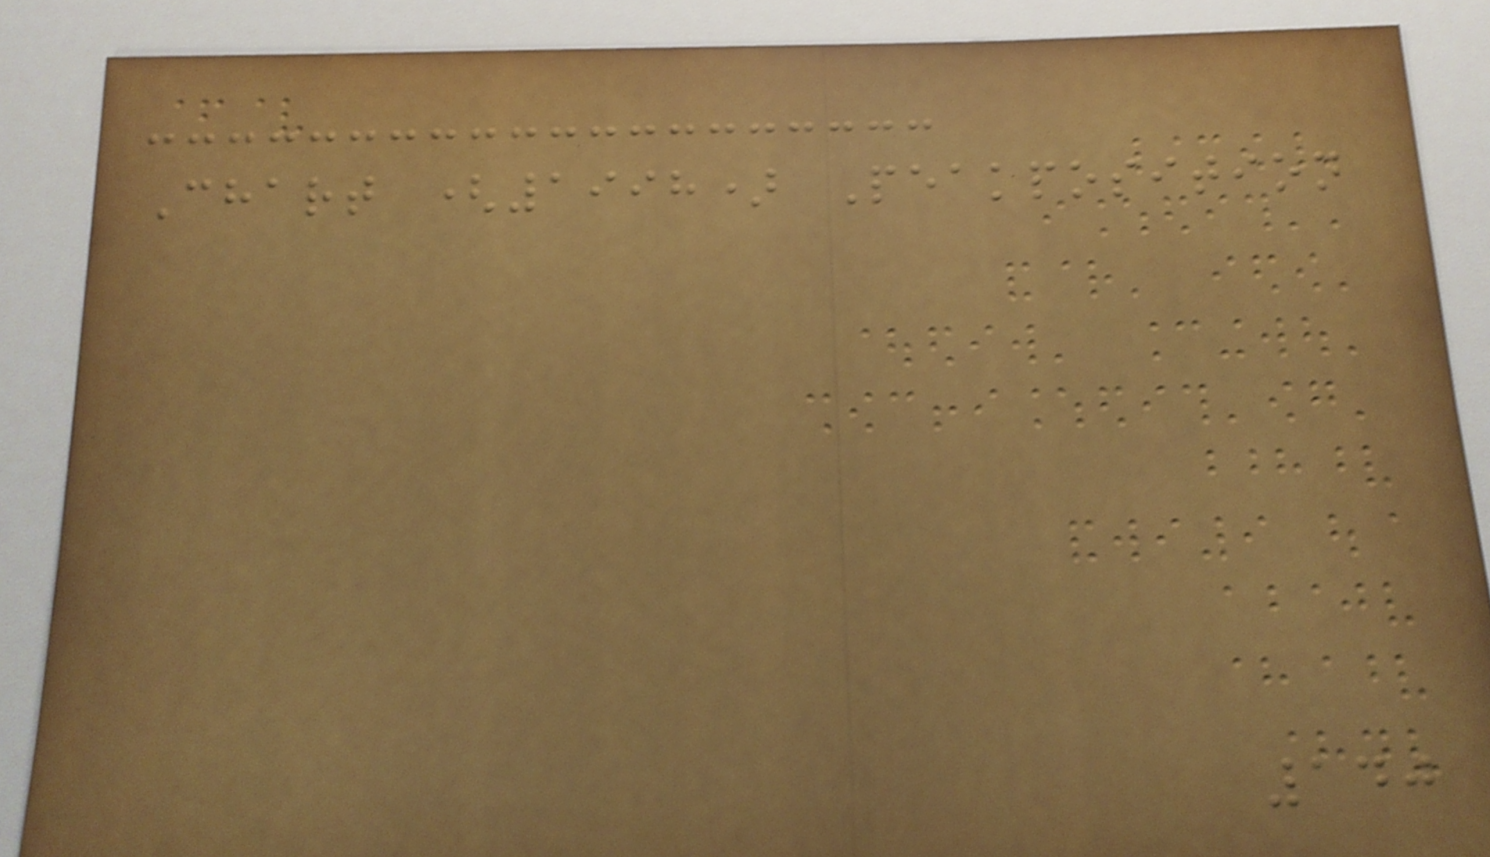Chart (1998) Peakposition
140
